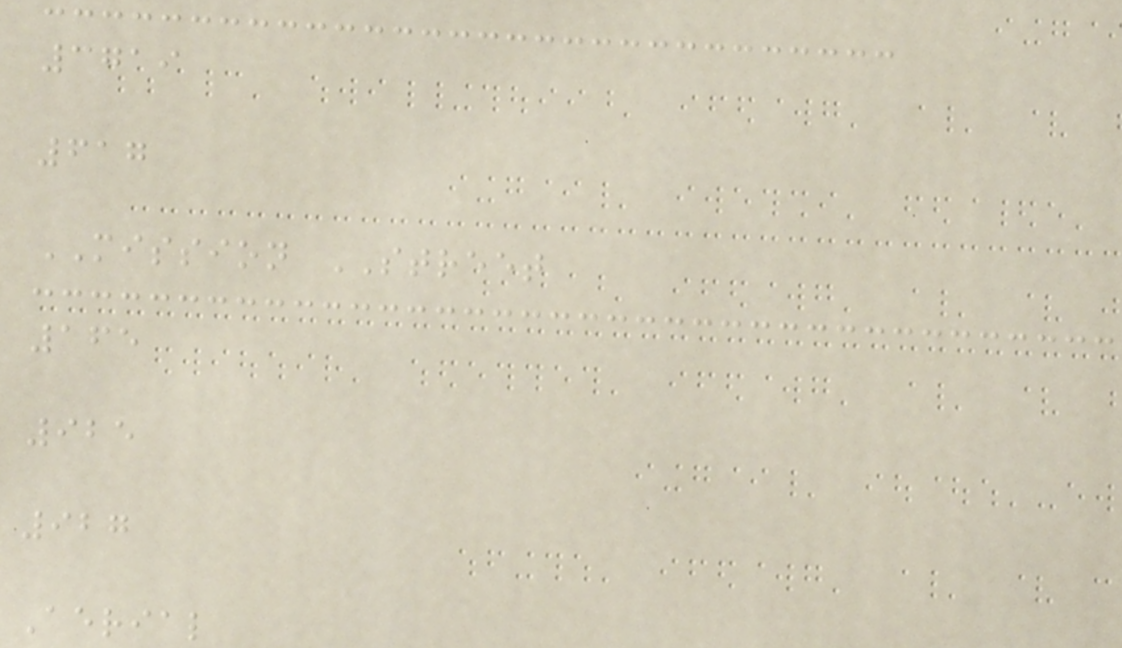3719
617
MISSION STREET
165
925
927
Aerial
